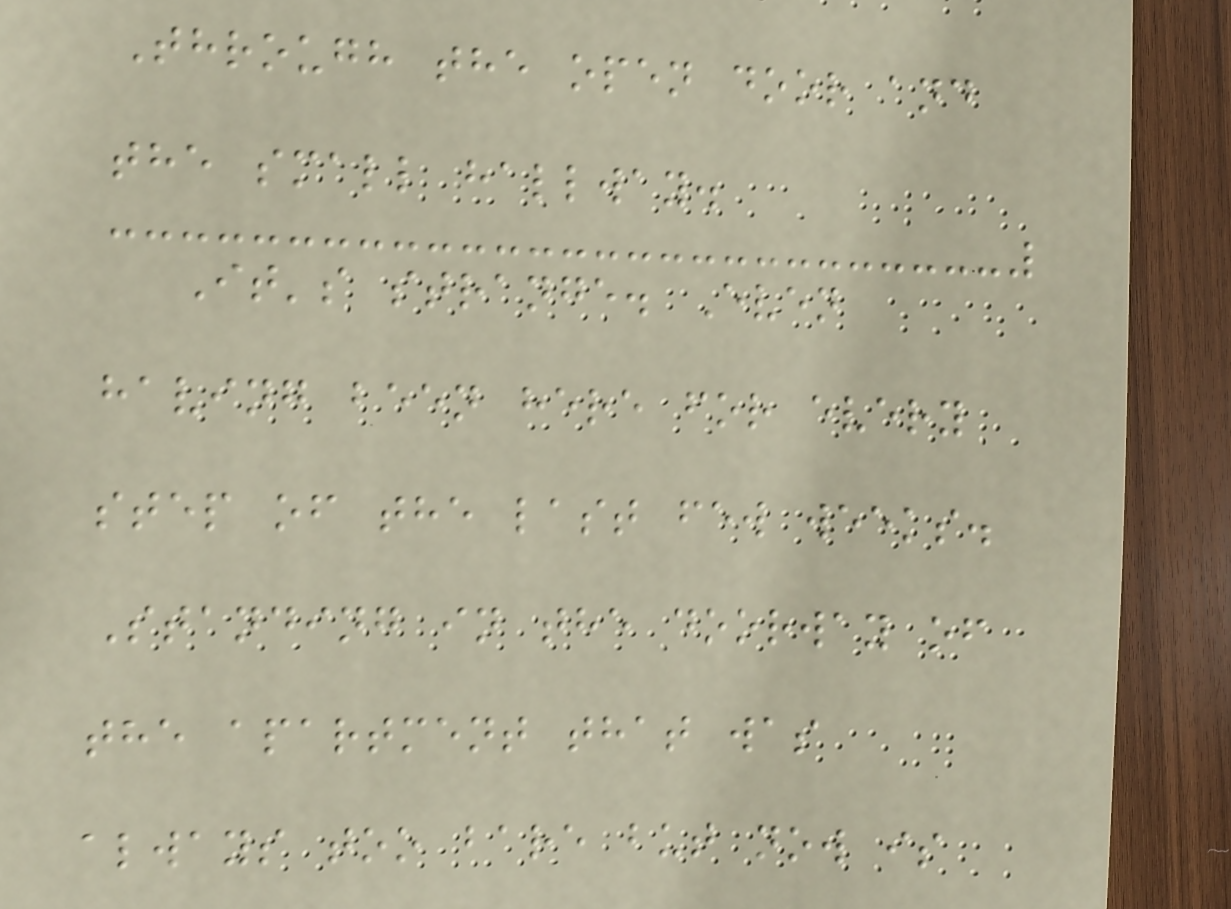Through the open door and
the small hallway.
It's strange. Even
having been here for every
step of the last few weeks.
Standing in the doorway of
the apartment that was
always too bare but now is
